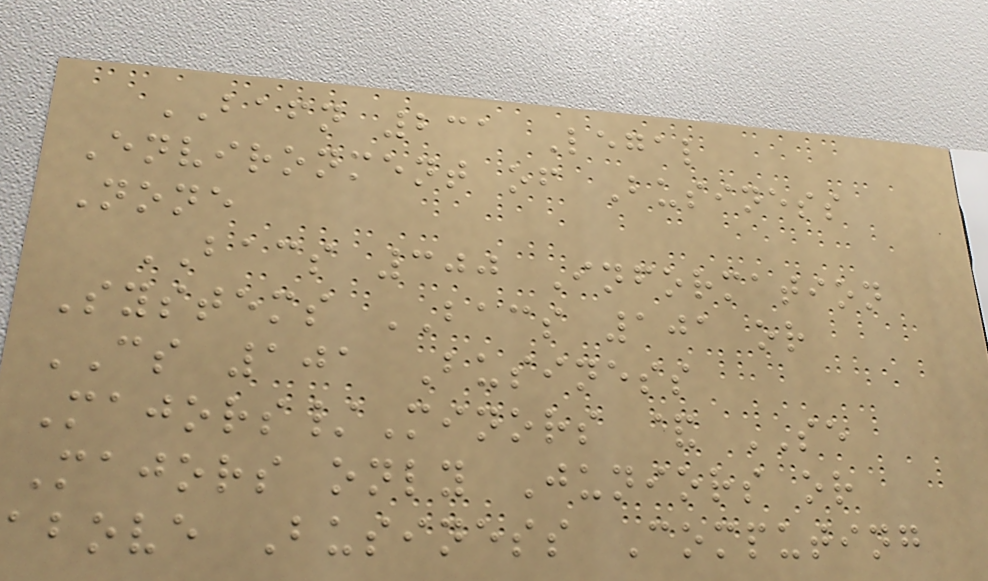BAFN 231 Legal
Environment of Business
None
BACS 300 Information
Systems BACS 101 or
CS 101 Business
Majors/Minors & SE
Majors only Juniors or
above Business Computing
